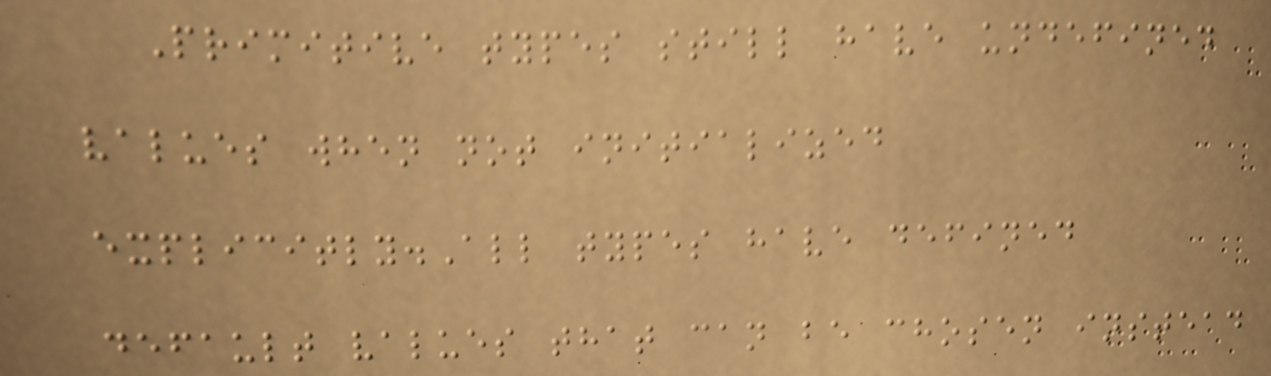Primitive types still have undefined
values when not initialized
explicitly.All types have defined
default values that can be chosen instead
